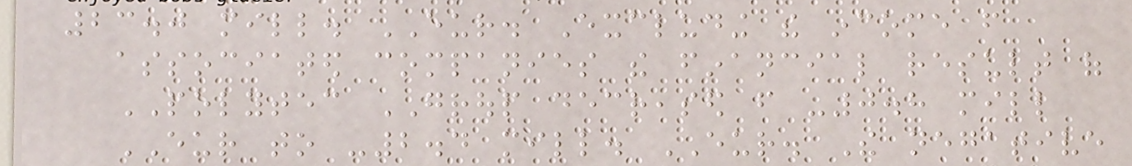23.0 mill. EUR. Excluding the income from
associated companies the financial result of
POLYTEC GROUP decreased from -0.8 mill
EUR to -2.4 mill. EUR. The negative
